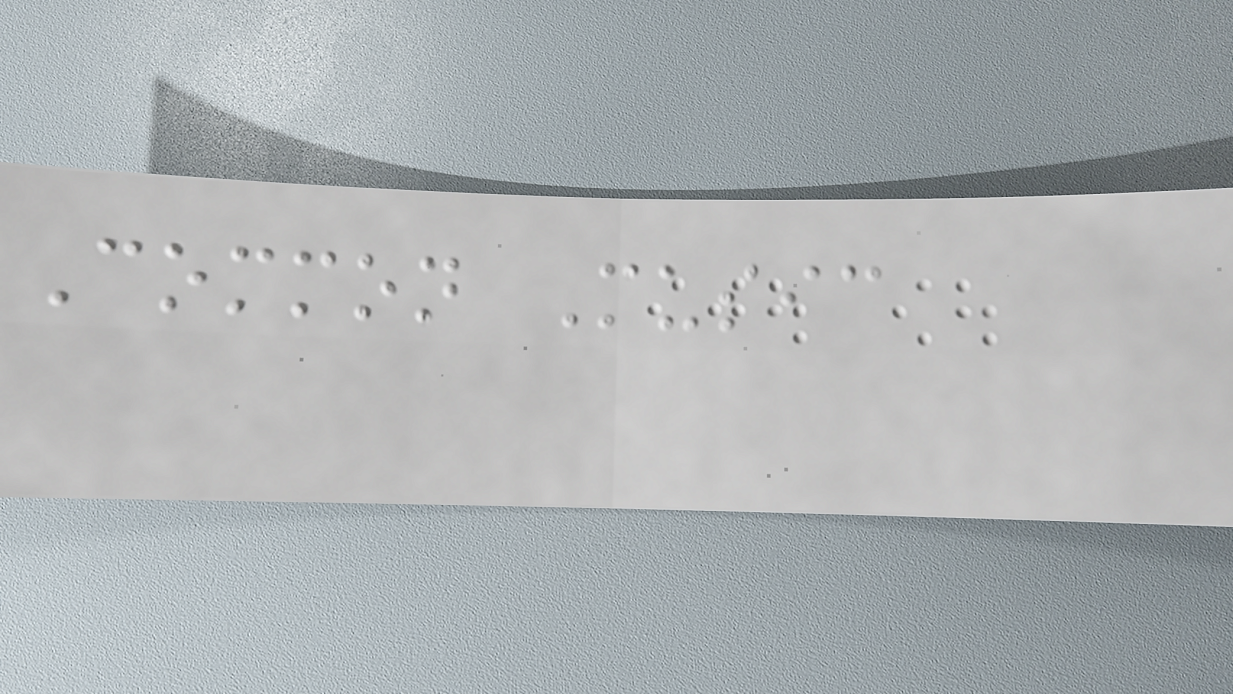Common Music
